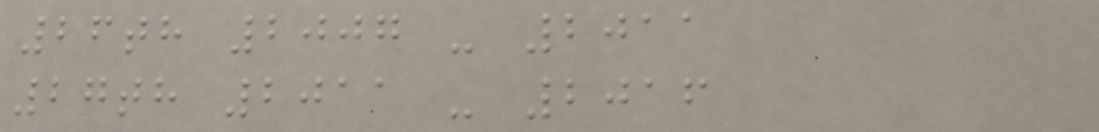26th 2007 - 2011
27th 2011 - 2016
